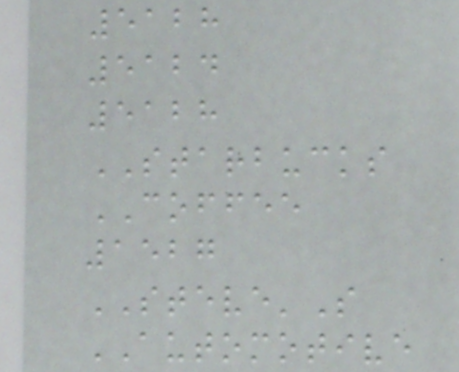5128
5124
5128
STARBUCKS
COFFEE
1527
STEVE'S
AUTOMOTIVE
